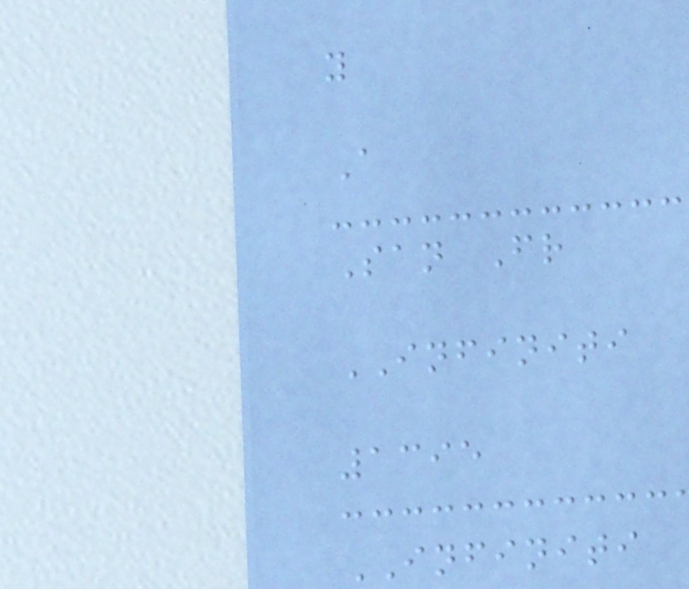y
A
San Fr
INFINITI
1395
INFINITI
